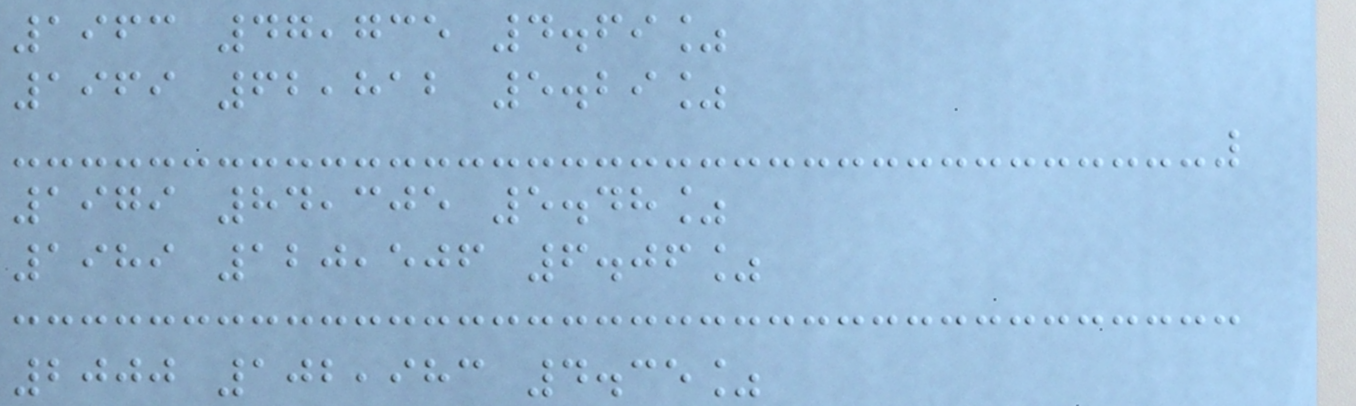1963 47,735 4.69%
1969 62,812 5.29%
1979 84,305 5.48%
1989 120,506 6.06%
2000 102,983 4.35%
